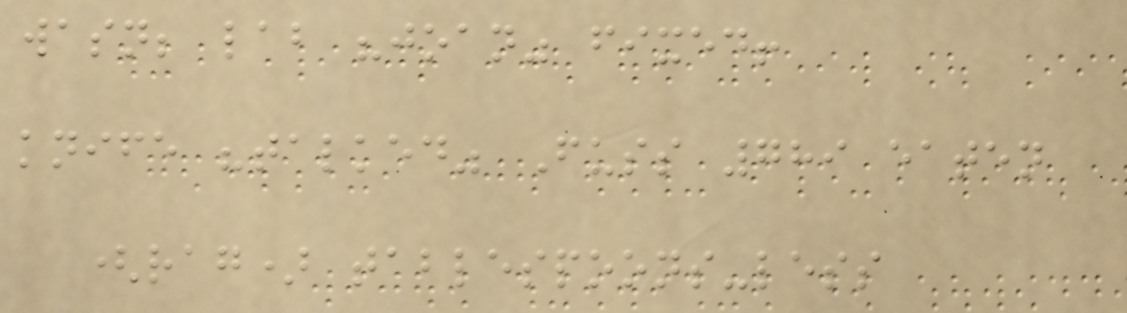wasn; lab "joan" fixed!
knife "talked" Fuss 789 eaten
(rag) tablespoons-less
